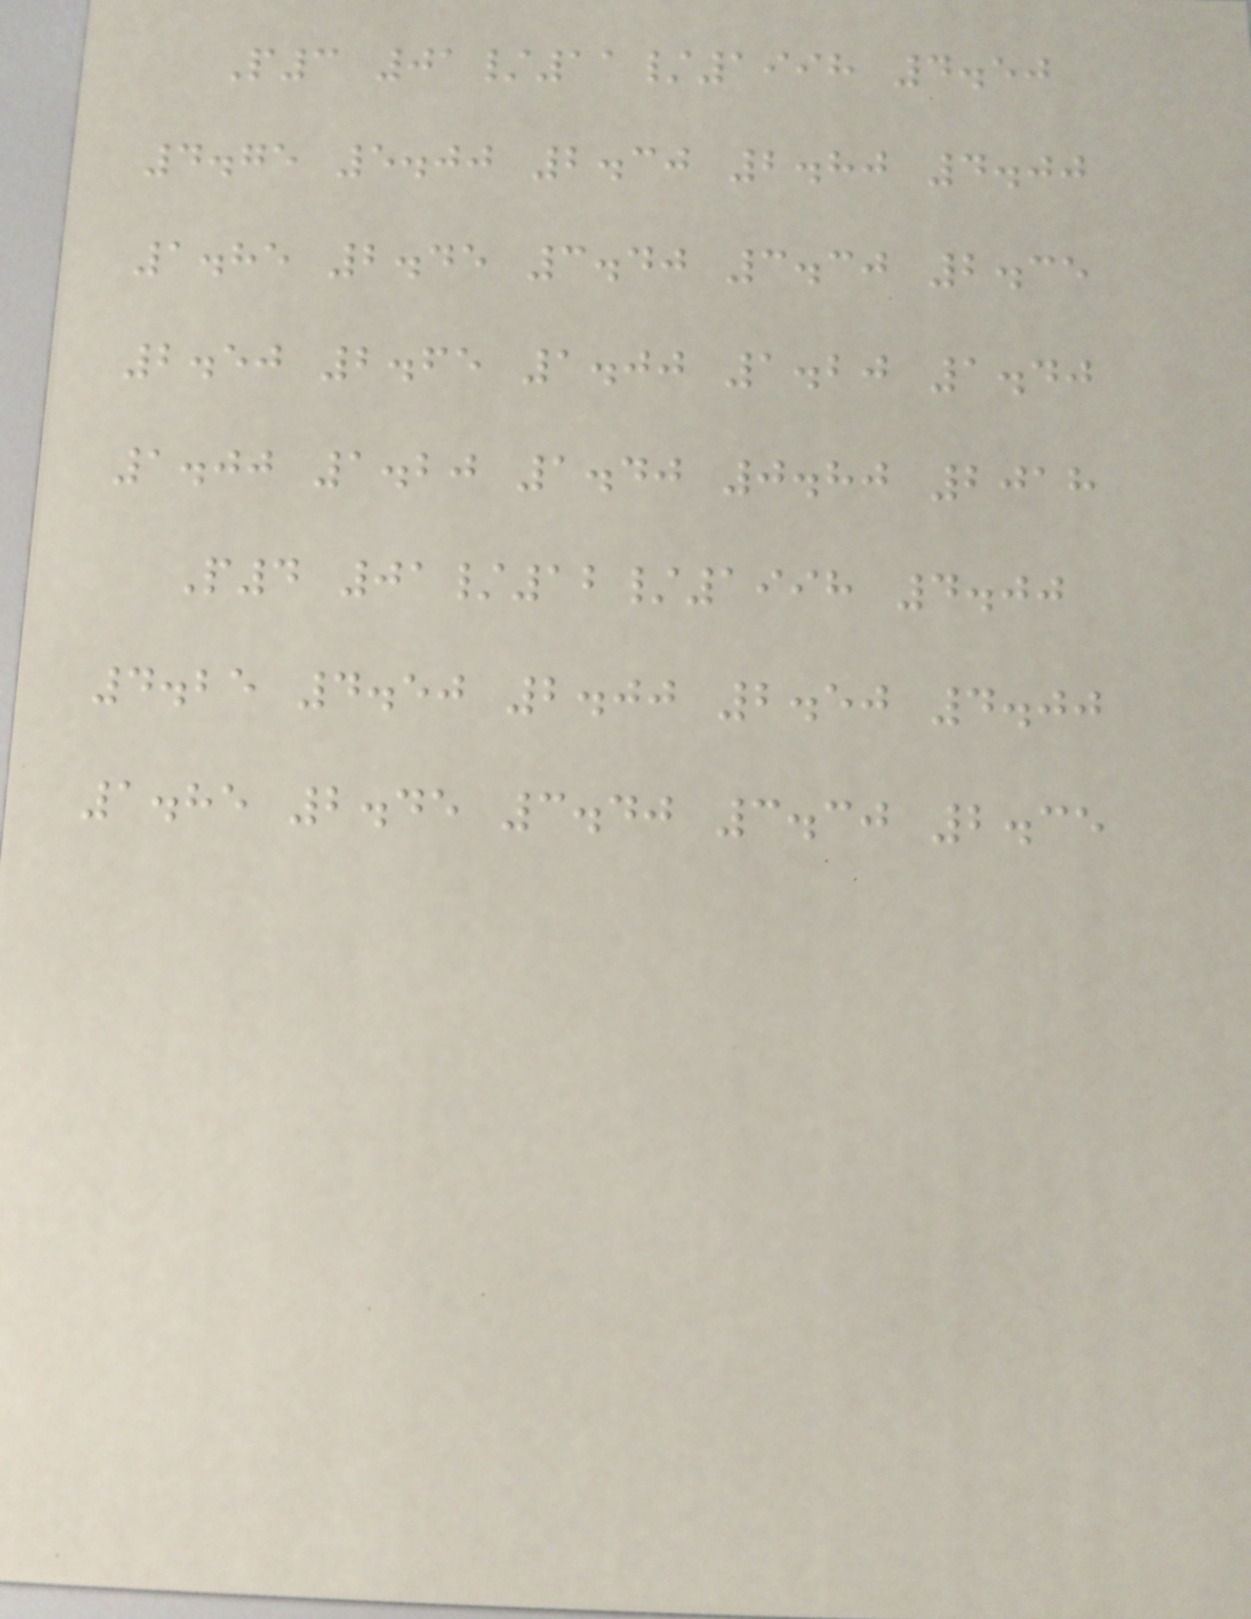P3 01/11/1998 4.50
4.75 5.00 2.30 2.80 4.00
1.85 2.45 3.40 3.30 2.35
2.50 2.65 1.00 1.20 1.40
1.00 1.20 1.40 0.80 2018
P4 01/12/1998 4.00
4.25 4.50 2.00 2.50 4.00
1.85 2.45 3.40 3.30 2.35
